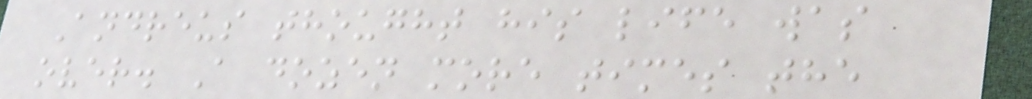Andreus thought his life was
over. A dozen more times the
